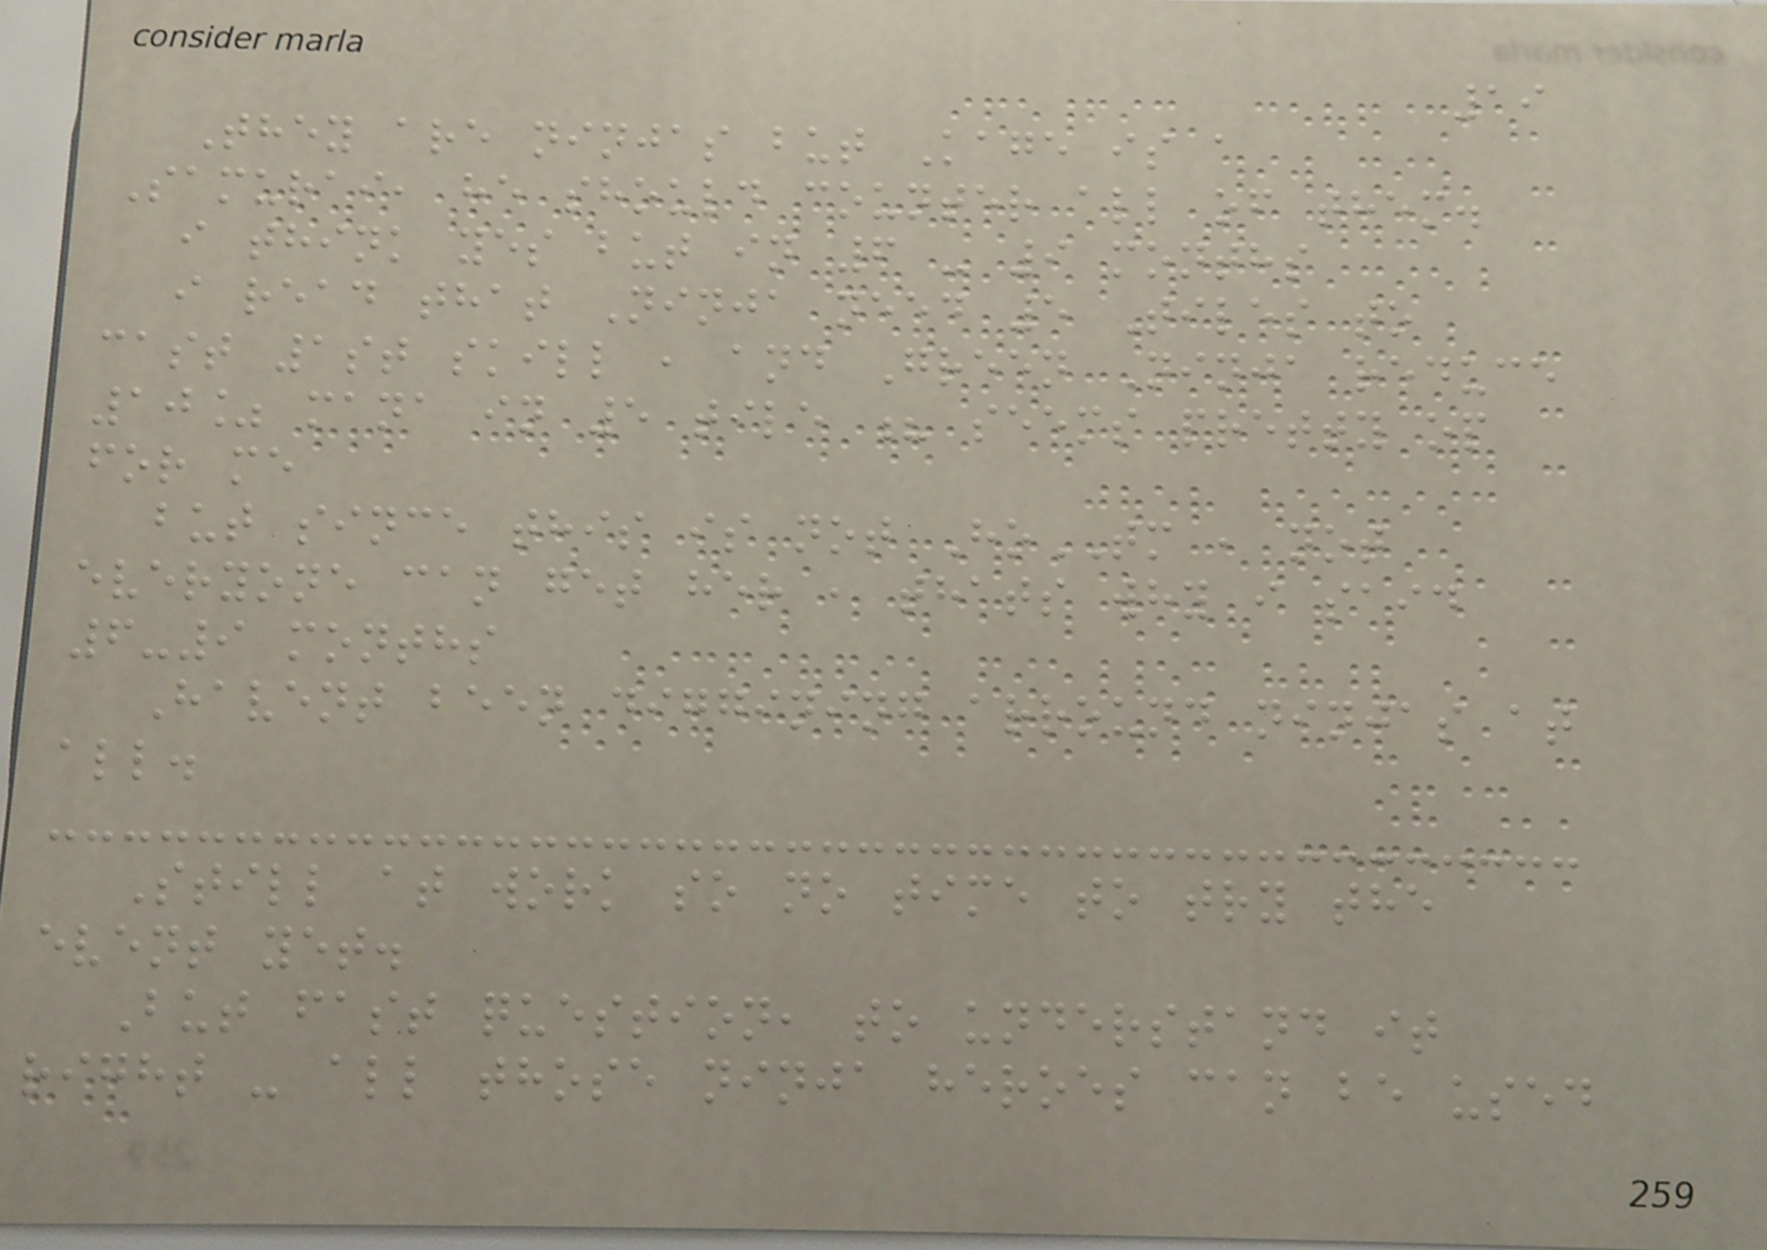19
They are ninjas but Kage is a
Samurai, he should counter all of them.
i think yes but in 6 - 9 months
i read that Ninja need 5 Tiles to
cast 1st skill , and Green Ninja reduce
10% mana in 5 tile ? seems pretty op
for me
but since this is not HoTM , not
everyone can get her , thats why i said
6-9 months
Havent been diggining arround ninjas at
all.
Still at work so no time to try the
event yet.
But fast question, to understand it
right - all those ninja heroes can be used
